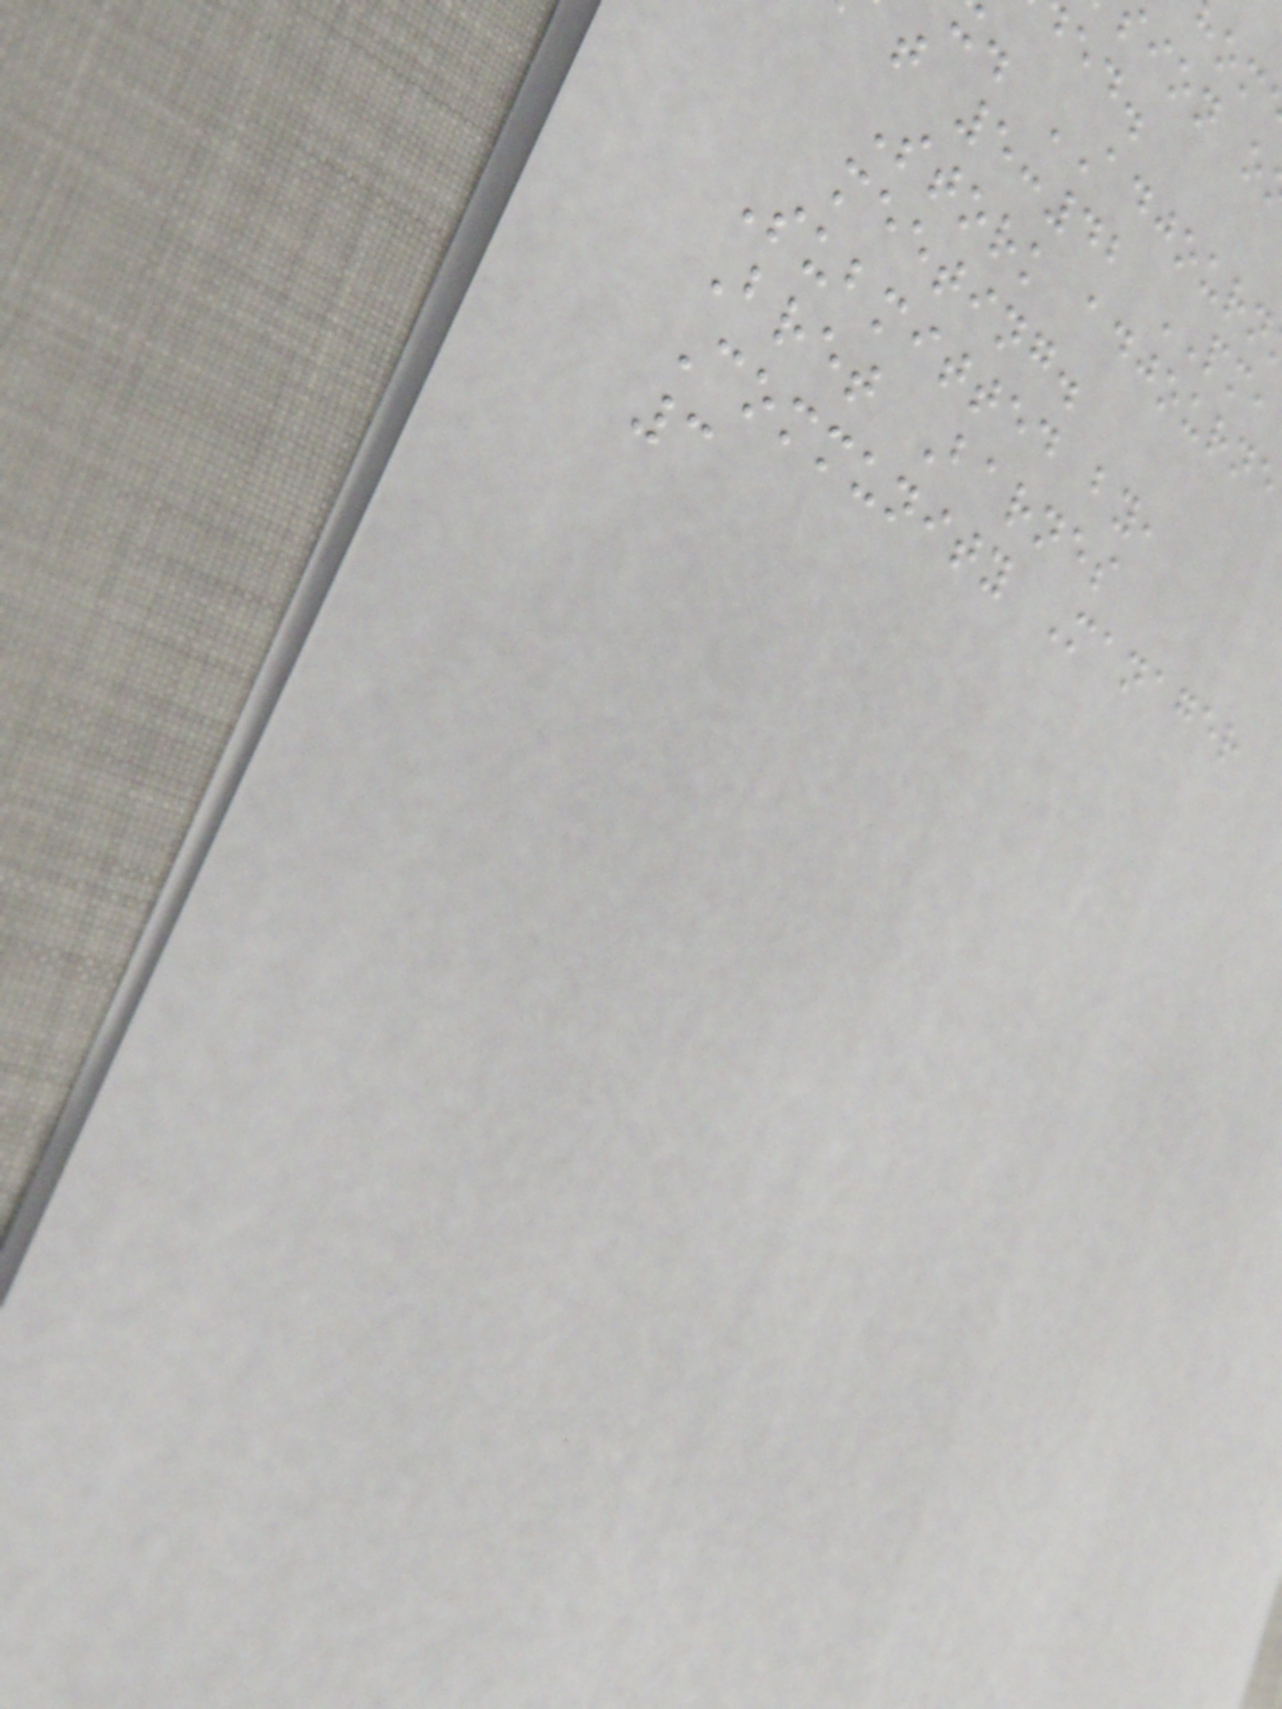. ADJOURN
t 5:42 PM,
Stork adjourne
meeting.
Submitted by,
Bret Barnes
Community Manager
3
